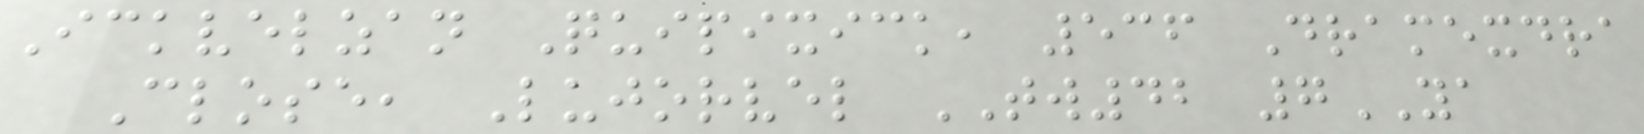Ickvelzan Quipixick, 536 Dramexdra
Close, Lujorvel TW42 7YA
